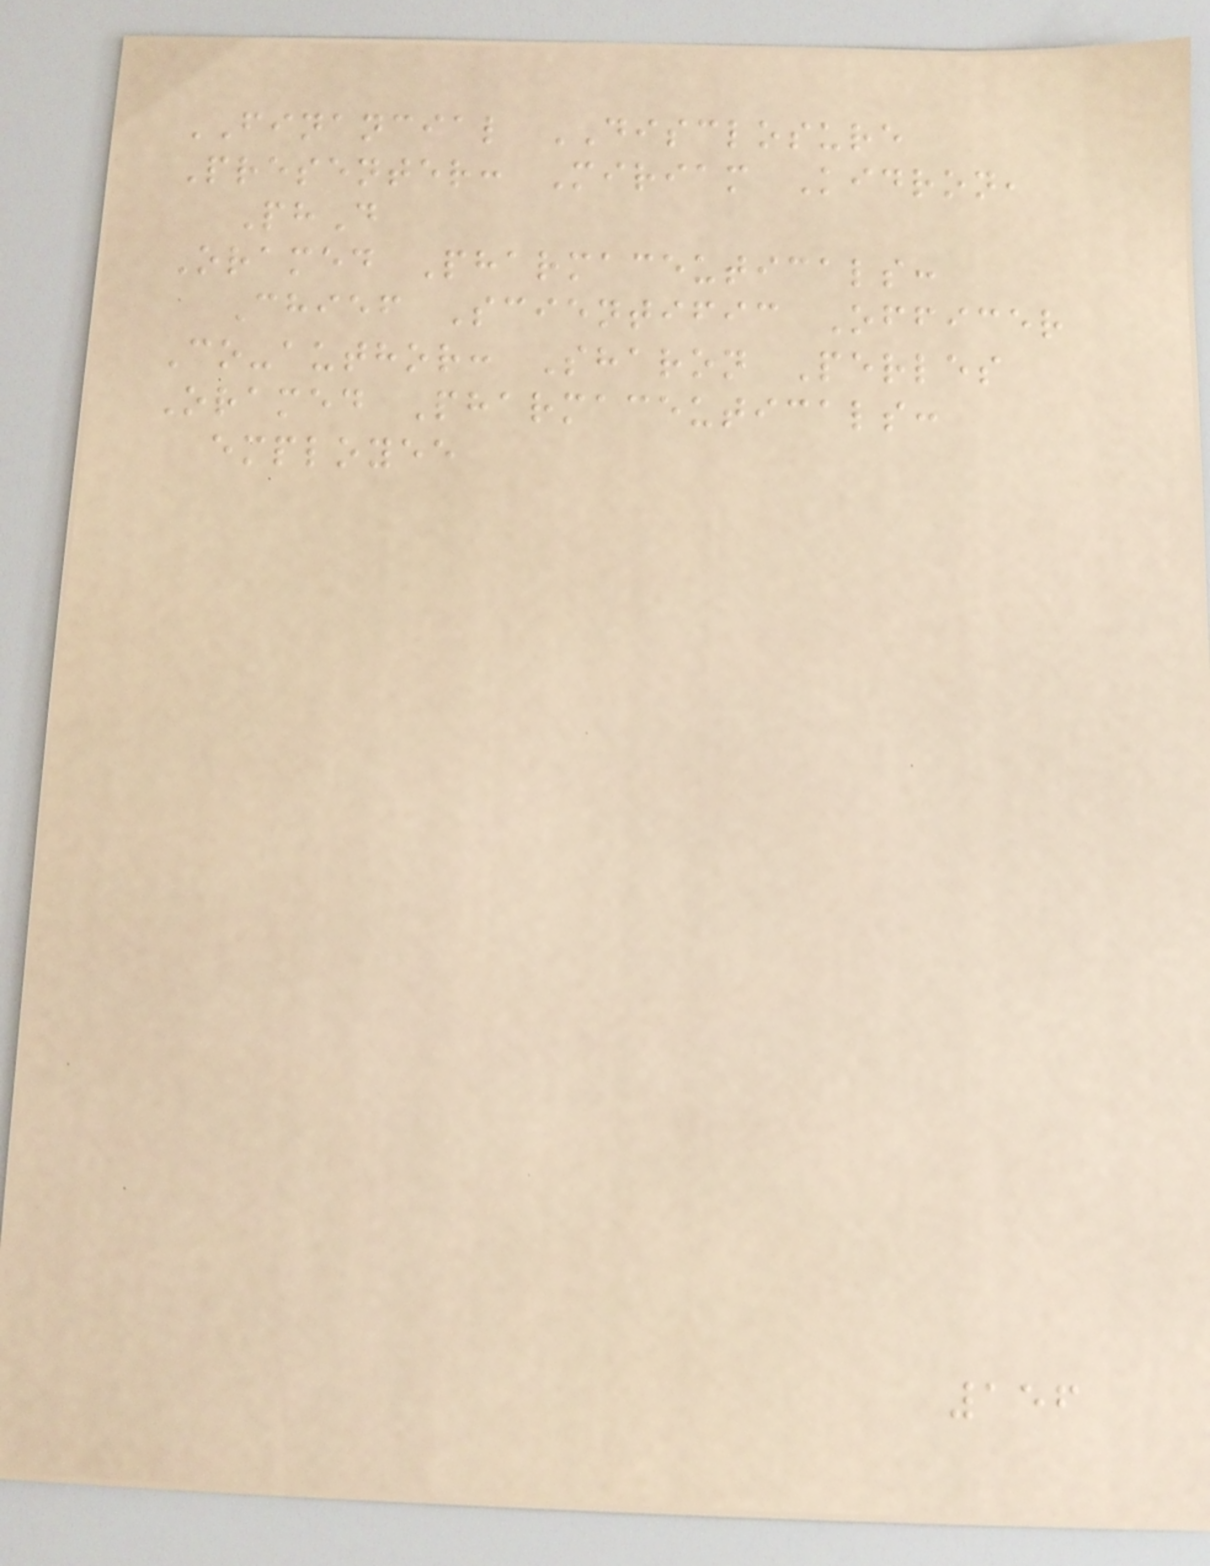FINANCIAL DISCLOSURE
Presenter: Miriam Kidron,
PhD
Oramed Pharmaceuticals:
Chief Scientific Officer
Co-author: Sharon Perles
Oramed Pharmaceuticals:
employee
156
